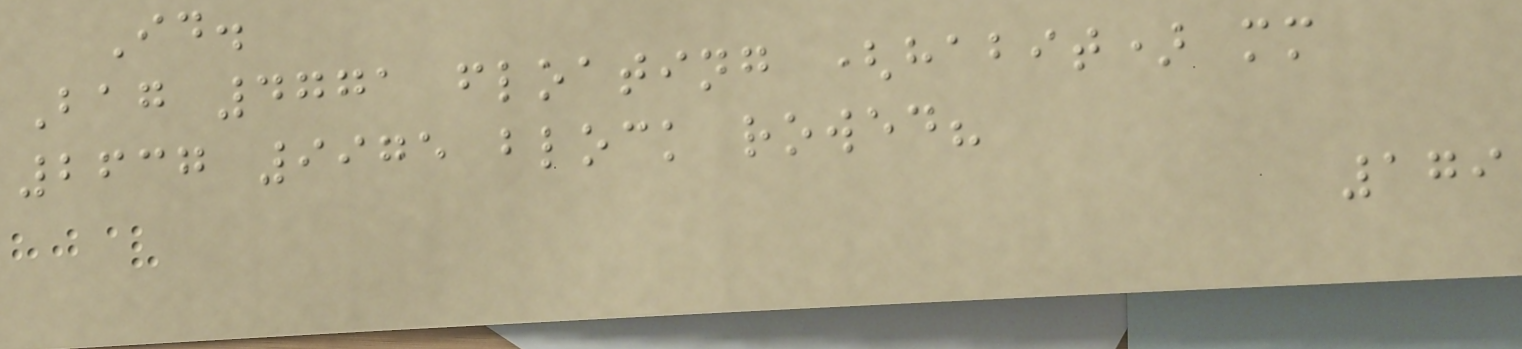Id.
Bag 4771 floating (habit) mm
2637 9975 block rowed?
179
